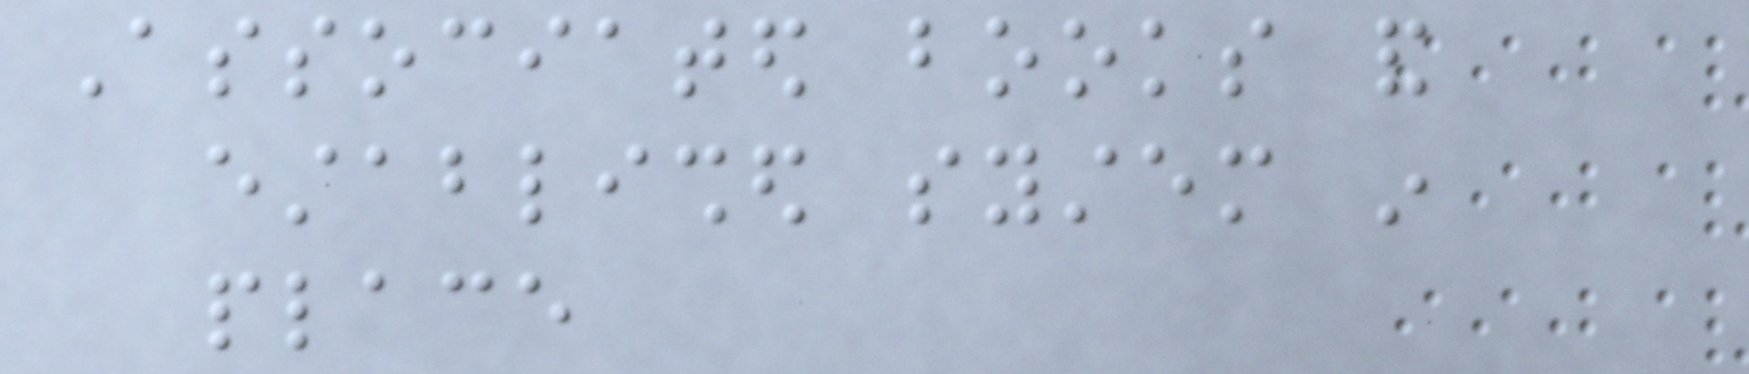Associated books and
established system in
place
